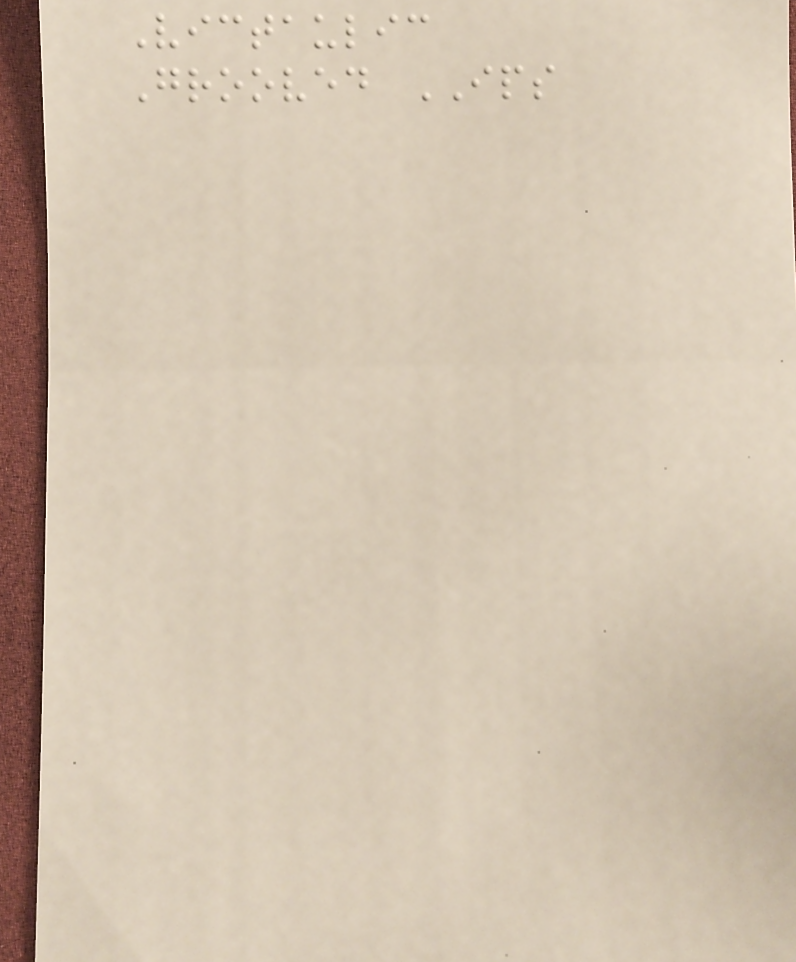Victaulic
Grooved IPS
